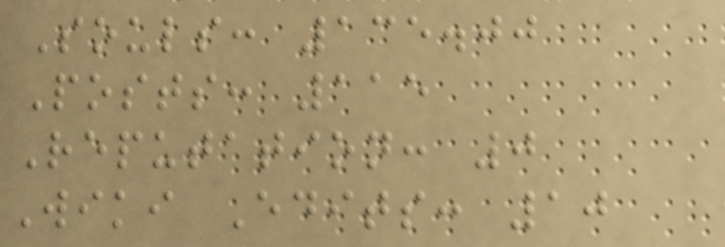Souls: 135.00
Posts: 115
Reputation: 0
Wiki Edits: 10
